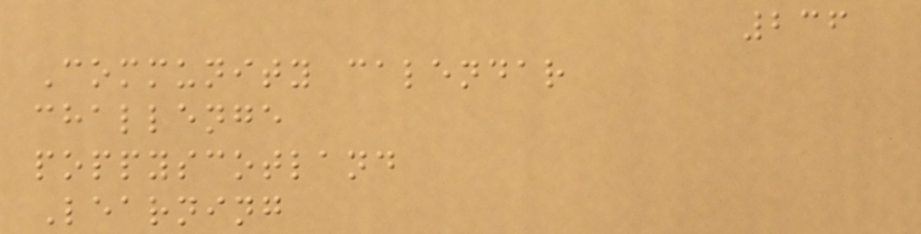236
Community calendar
challenge
poppyscotland
Learning
